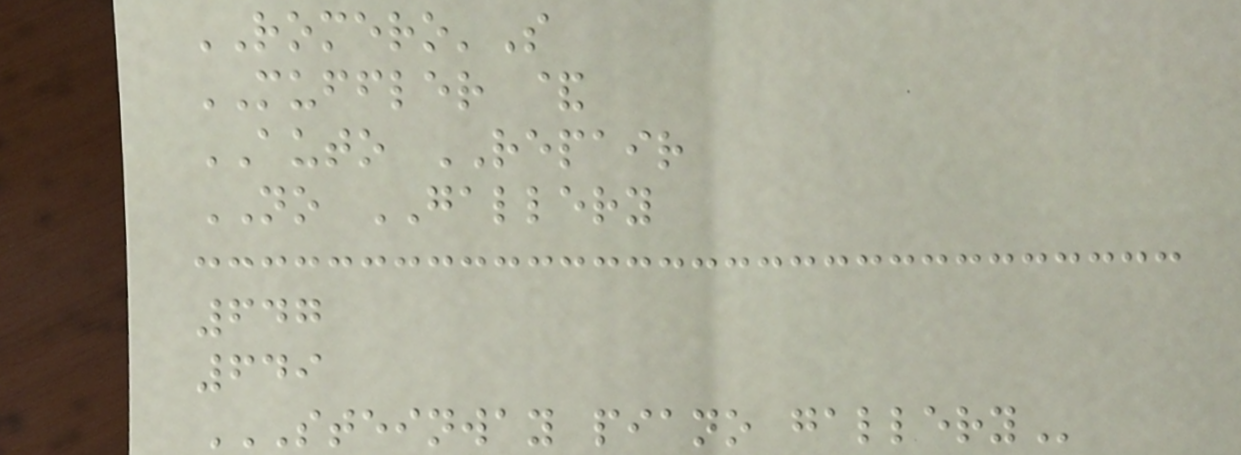ROMERO'S
MUFFLER &
AUTO REPAIR
NO GALLERY
647
649
STEINWAY PIANO GALLERY
